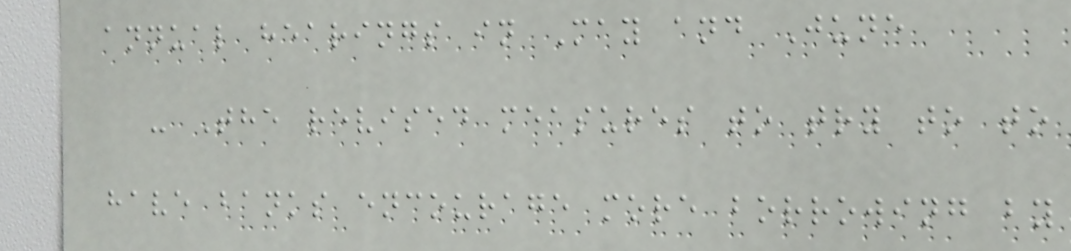annual hearings in May and June
- The revised measures to try to to
have banks encourage more borrowing by
